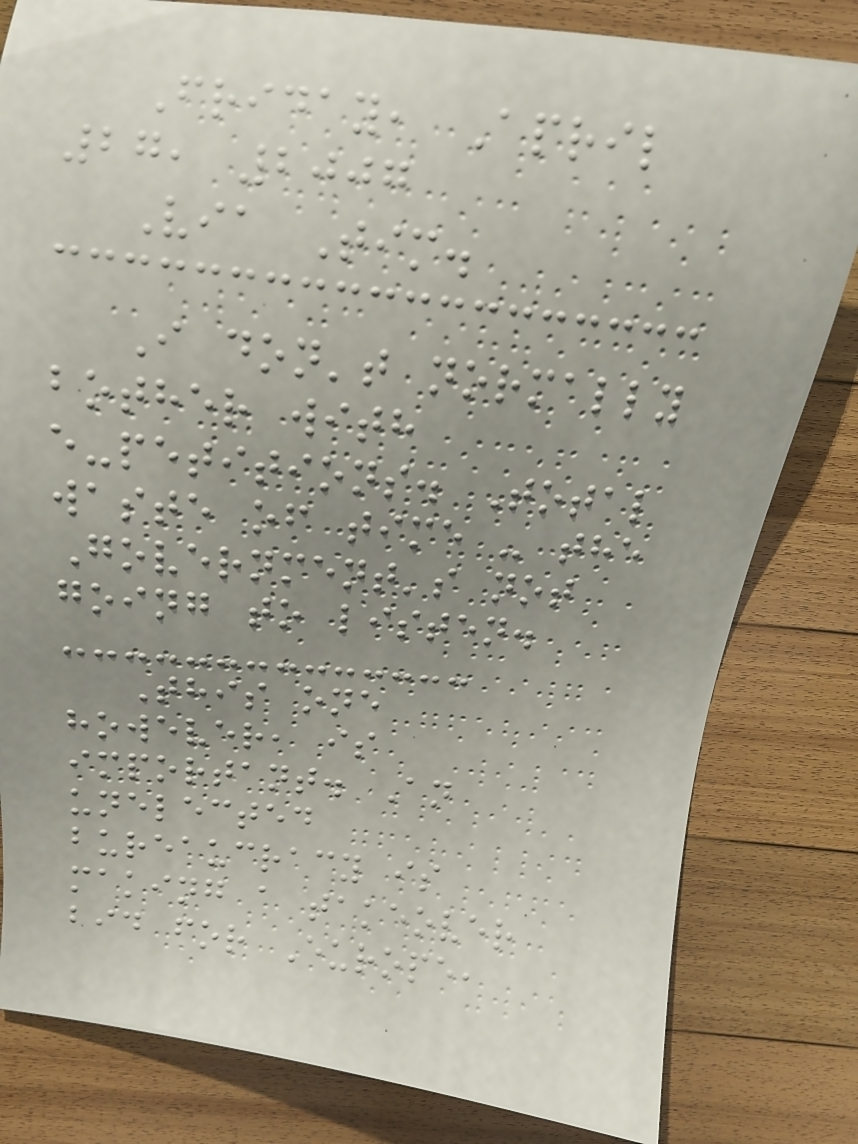Friday, April
27, 2007
Via Tim.
I don't normally
bother with
e-petitions. Total
waste of time - the
Government's not
going to listen.
This one
however, is
important. An
unelected
bureaucracy is
making a takeover
bid for Europe,
